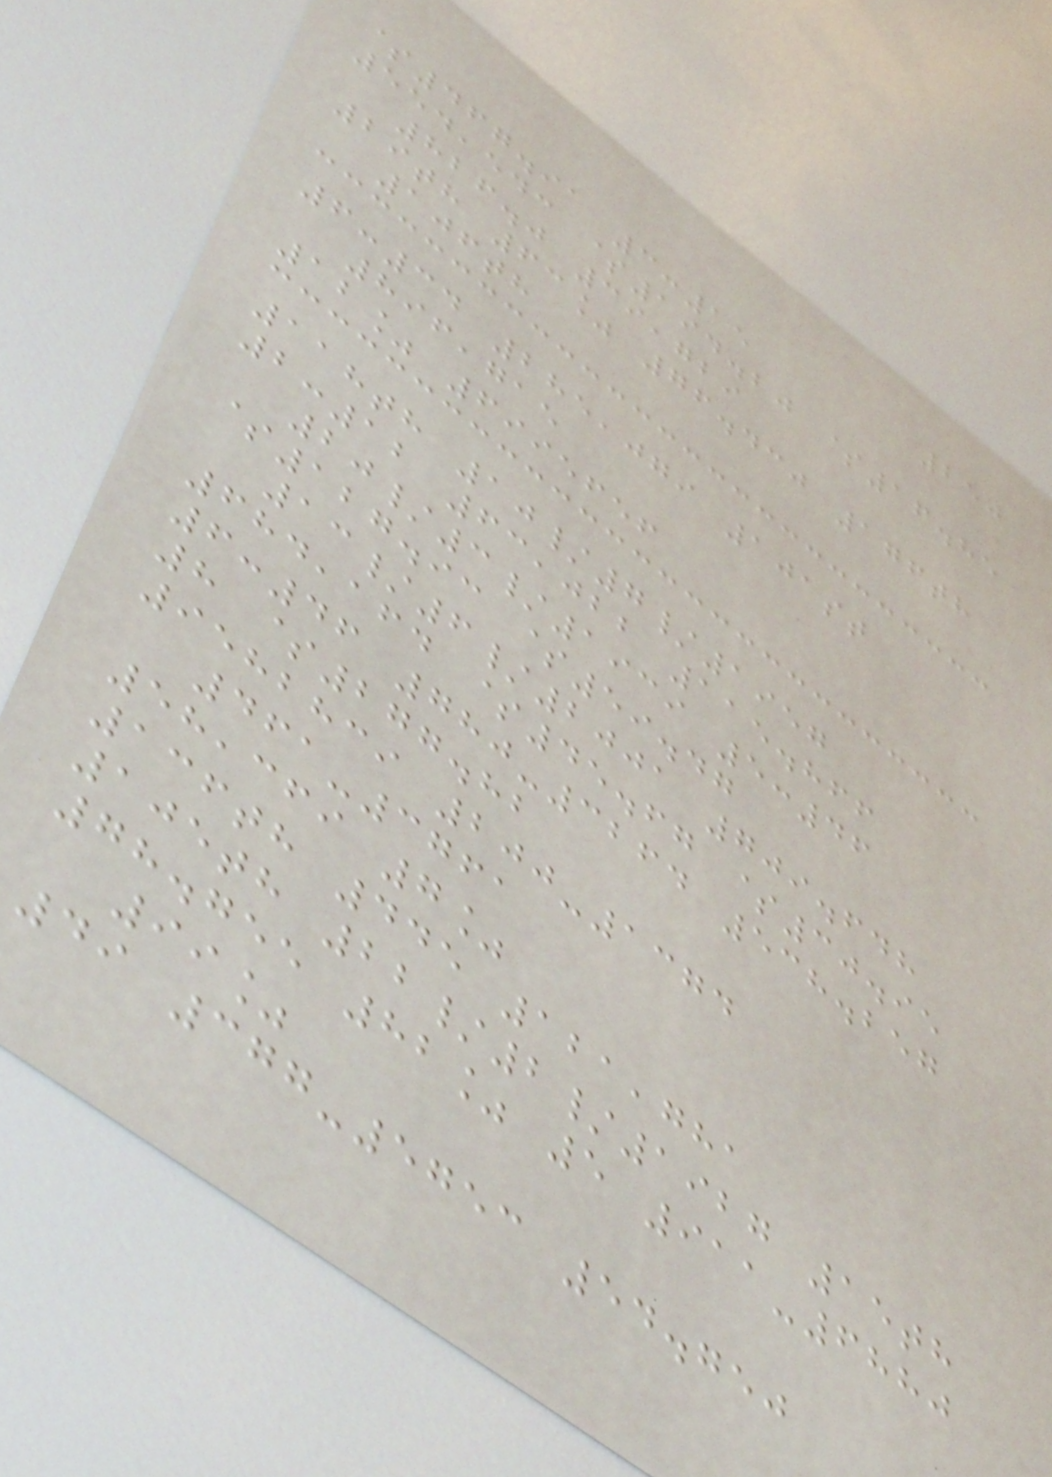250
$467.91 3:15
554,543 $194.20 $16.85
826.0 39,729
29th 63% 76.430 176th
106th
6:34 285,079 101st
896,715
12% 6995656
118th 10/7/1957
2:12 63,022 115.866
20/3/1939 5:46
$127.93 $59.47
13/6/2001 709.648
684,164 $45.67 $30.95
6:46 780-3264 538.257
8 $277.82
9582839 200-1374
461-3761
58,369 7%
136th 445 121,781
105th 22/2/1927 15th
78.755 82% 5 911-6880
99%
49 377-5753 54.750
